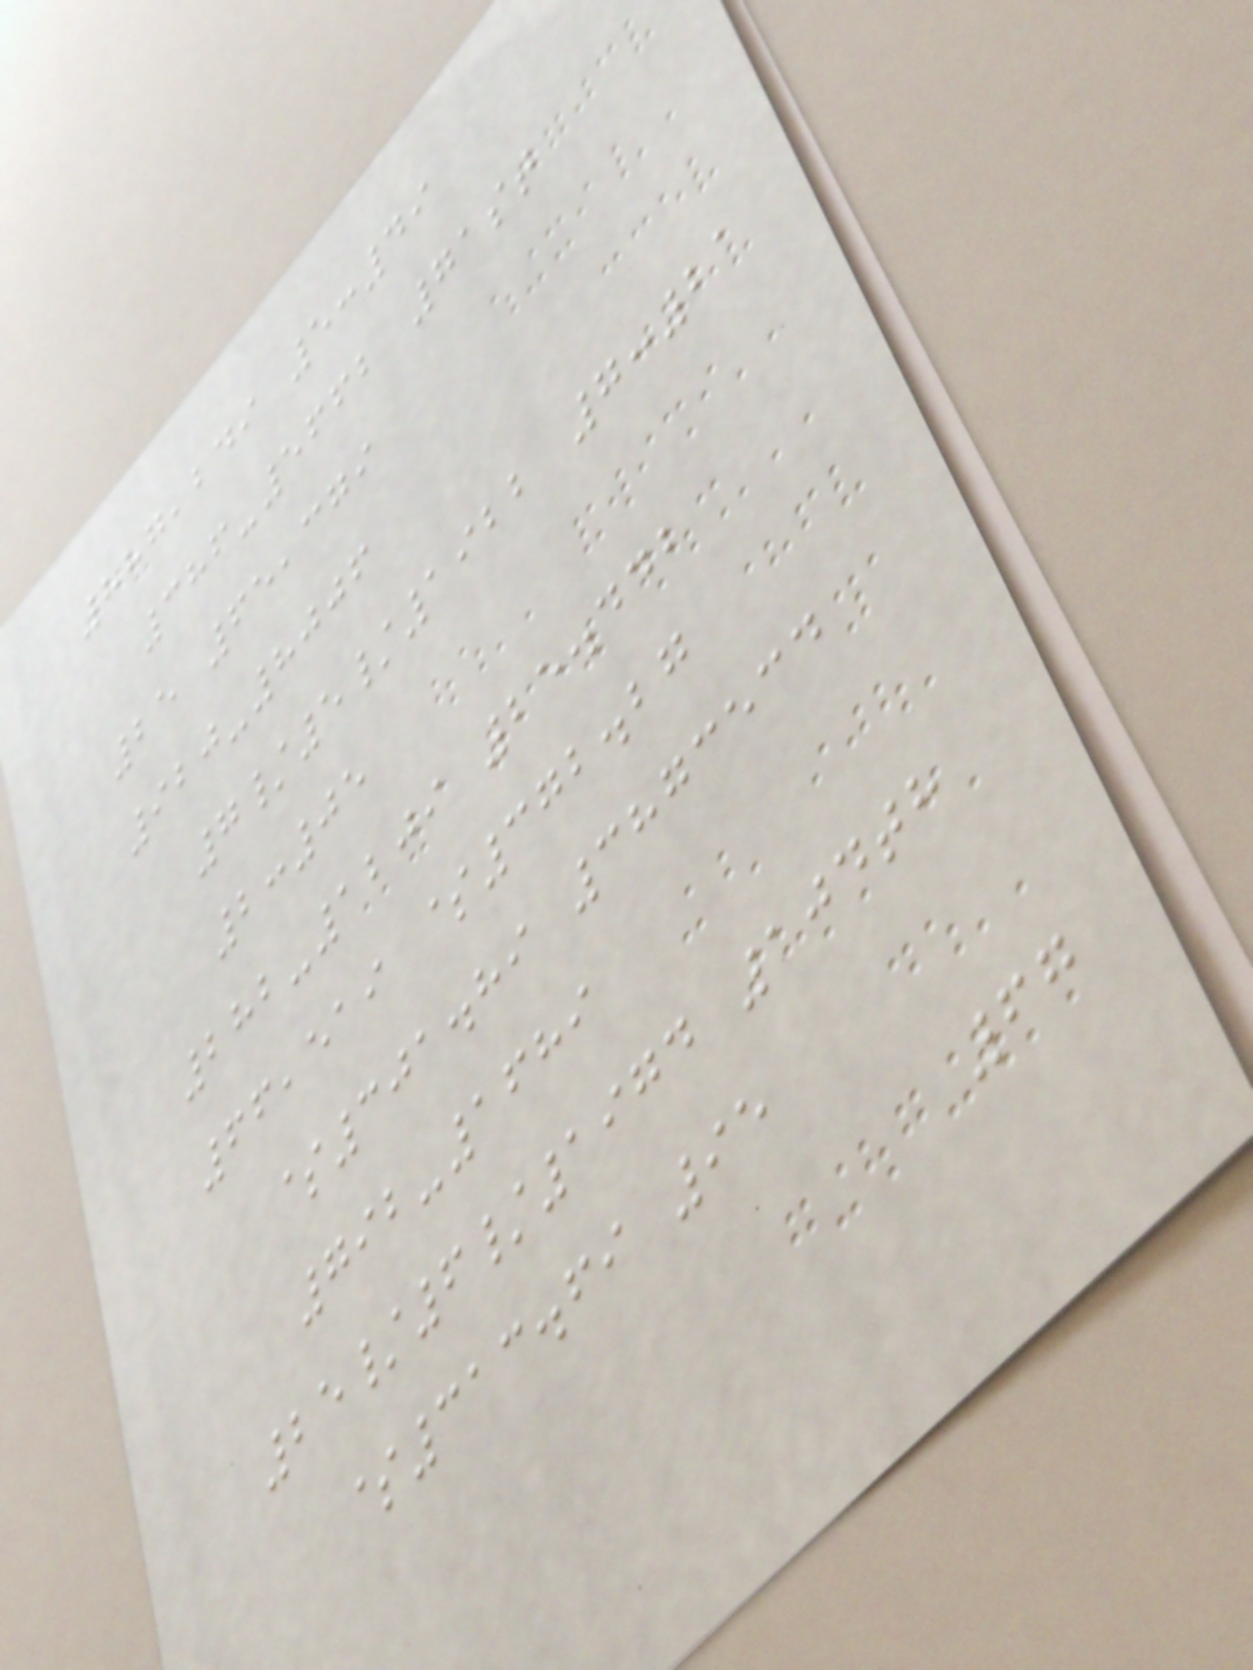887,249 5:49
386-5662 71st
25 65,379
920-8006
7/5/1922 7:21
2:05
282-1209 25.442
66,519 $372.27
$301.89 3873534
792-1689
25/6/1974 104th
$313.69 95
67
